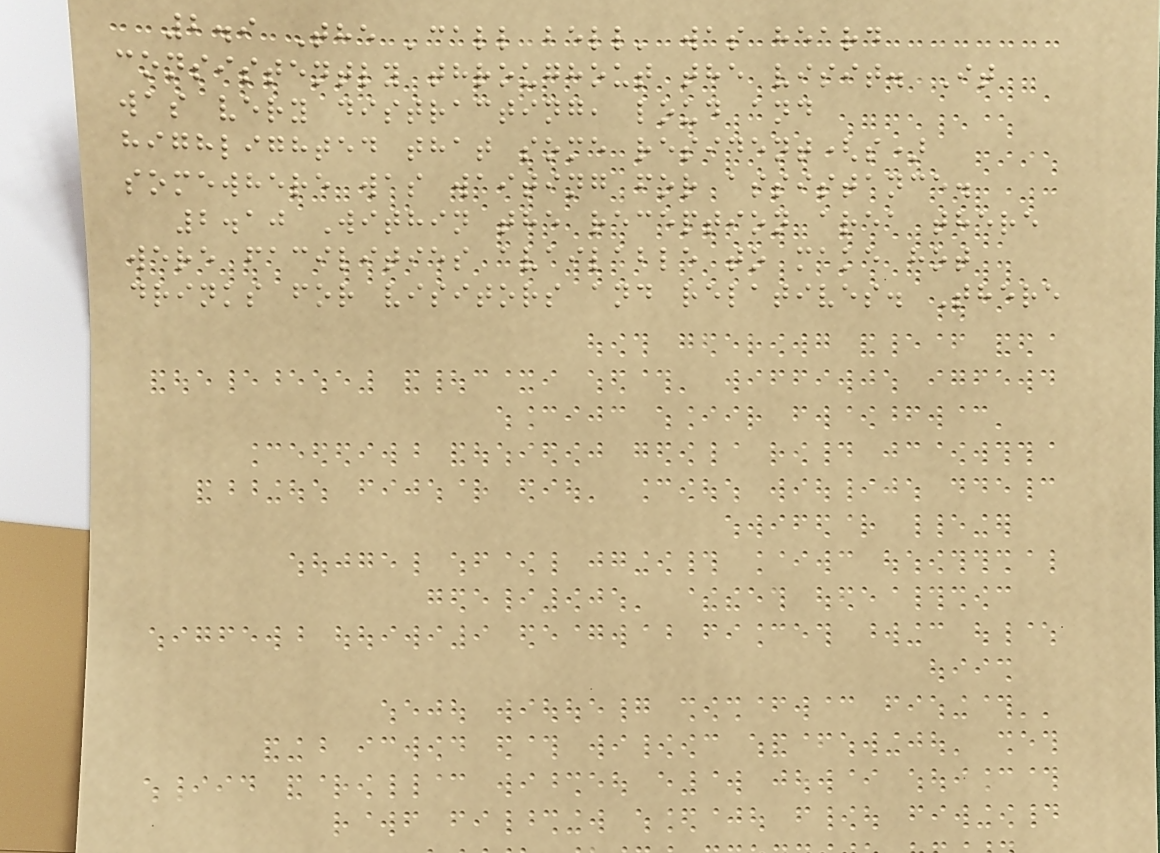2.9 The 'call bell' was heard
consistently throughout the visit. It
was very distracting, loud and
highlighted that some resident(s)
somewhere was waiting for assistance.
2.10 Within the reception area there
were facilities available to make hot
drinks for visitors and relatives. There
